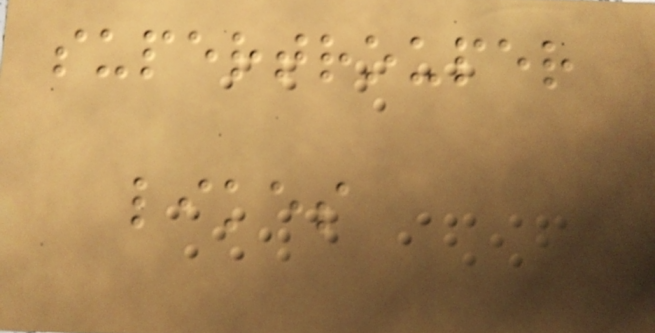supertrouper
likes
